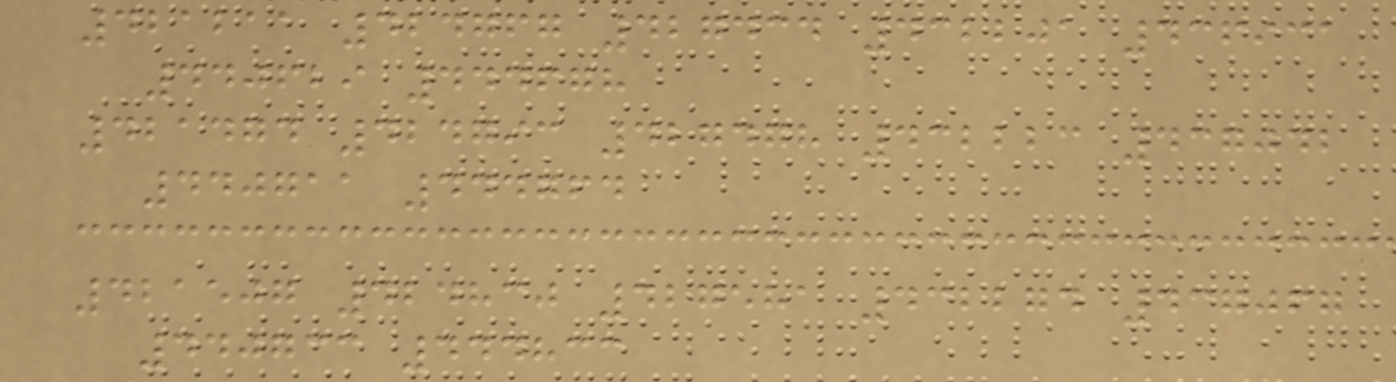421211 424767 427434 432201 436931
440629 444678
421474 424793 427478 432223 437042
440711 444764
421507 424830 427581 432274 437067
440733 444833
